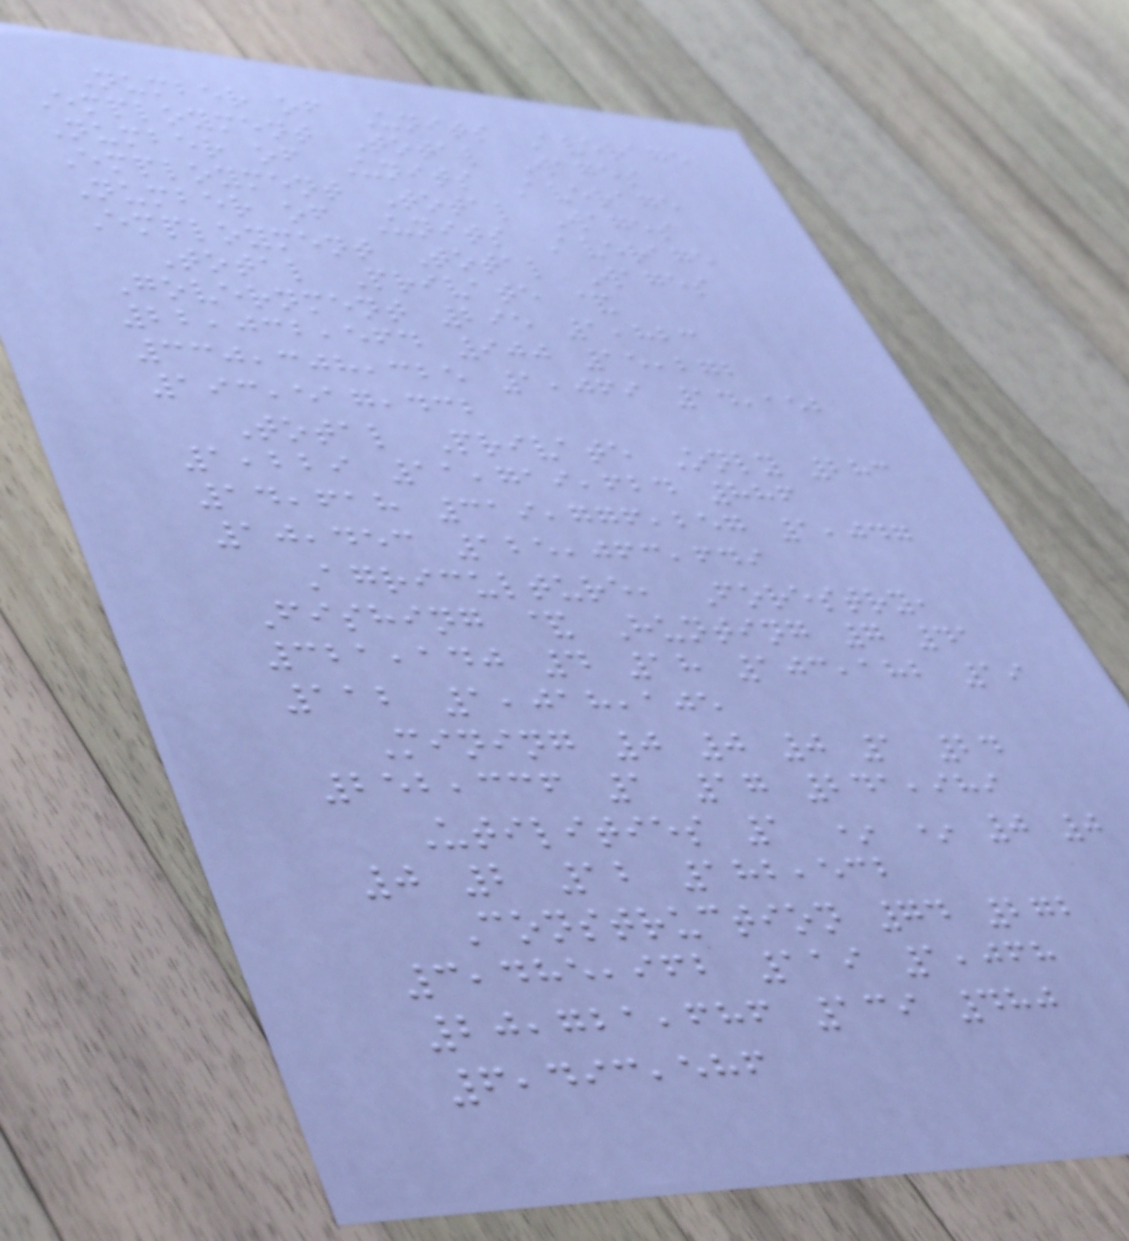Number of Units Average
Employment Total Wages
Number of Units Average
Employment Total Wages
Number of Units Average
Employment Total Wages
Total Private &
Government 295 1,823
22,032,564 900 15,272
330,308,325 1,069 14,152
193,517,432
Total Private Only 283
1,229 11,719,624 886
14,618 319,776,257 1,047
10,453 125,063,649
Agriculture, Forestry,
Fishing & Hunting 7 41
321,140 4 18 103,182 19
112 1,018,105
Mining 0 0 0 1 24
252,336 1 17 241,989
Utilities 1 * * 0 0
0 2 12 182,532
Construction 74 272
3,485,962 119 1,068
20,721,686 139 480
6,493,586
